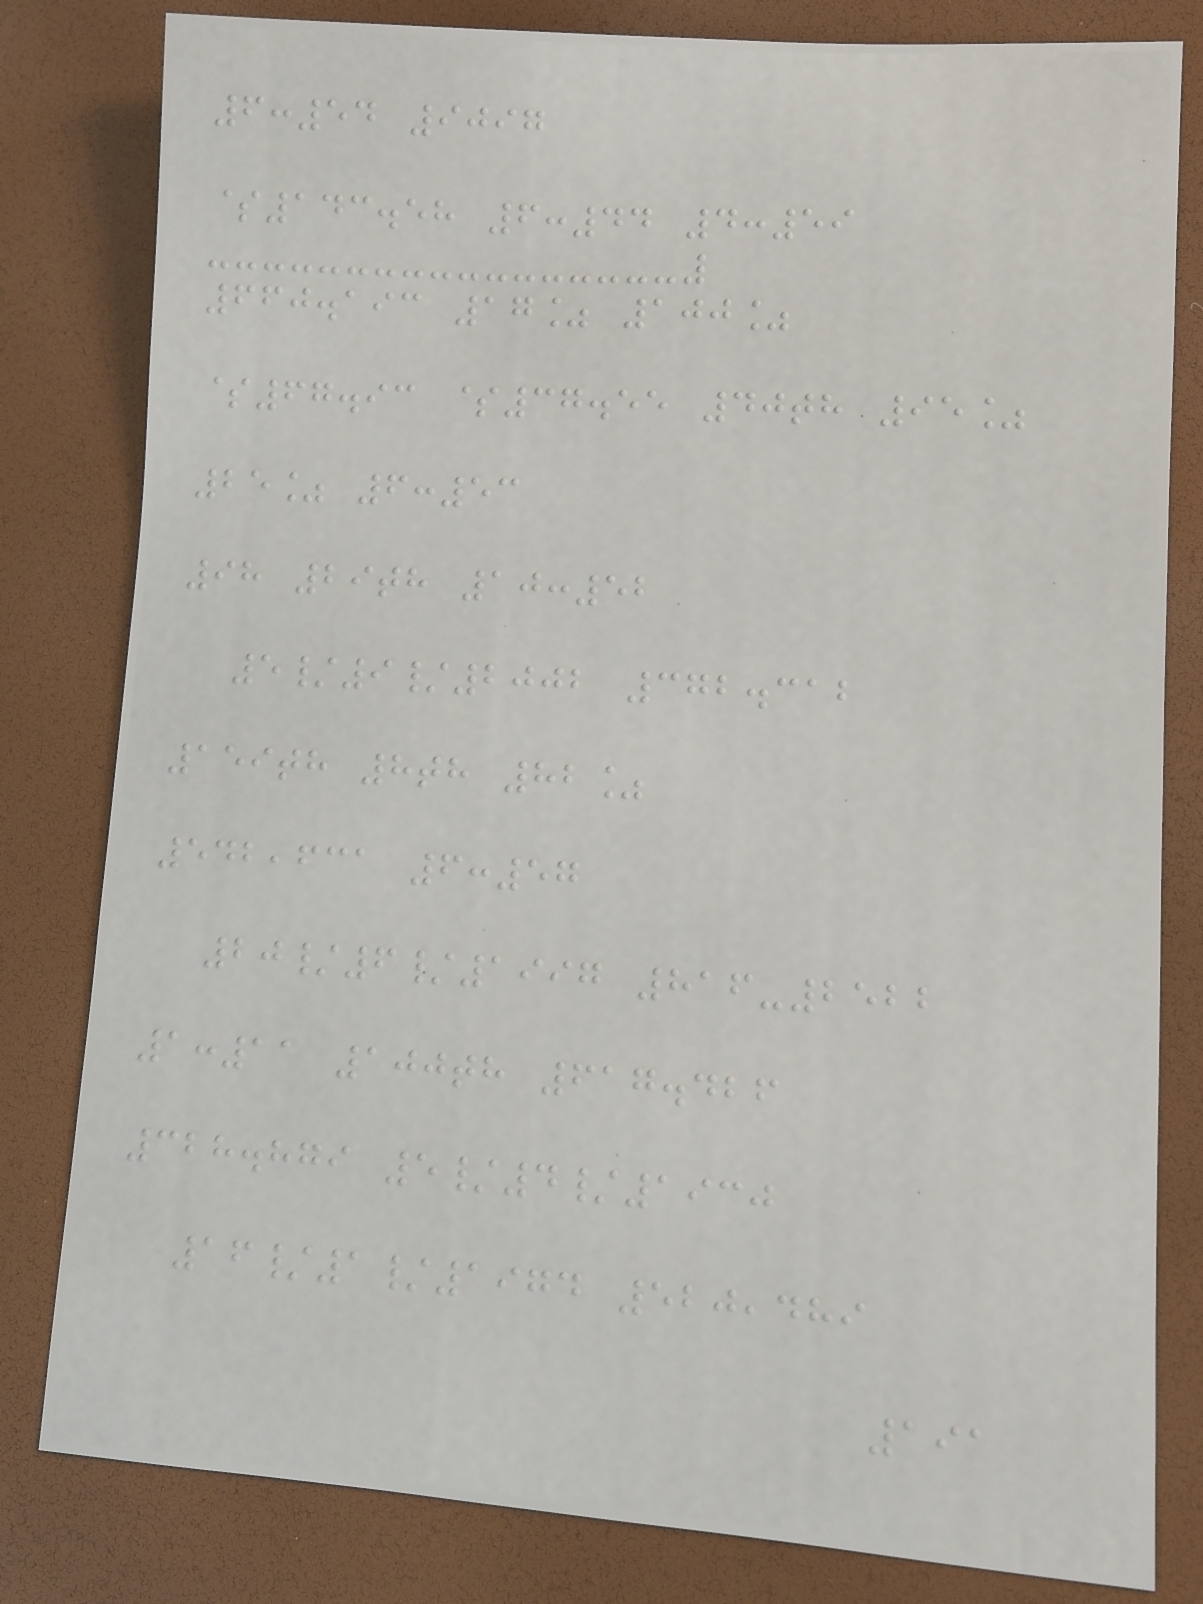6:54 9097
$143.58 6:44 4:59
660.193 17% 100%
$67.93 $37.55 40th 95%
25% 6:53
98 29th 10:52
5/9/2002 372.312
159th 8th 82%
542,631 6:57
20/6/1997 816-2522
1:11 100th 617.426
328.879 5/4/1930
16/1/1974 520,489
191
